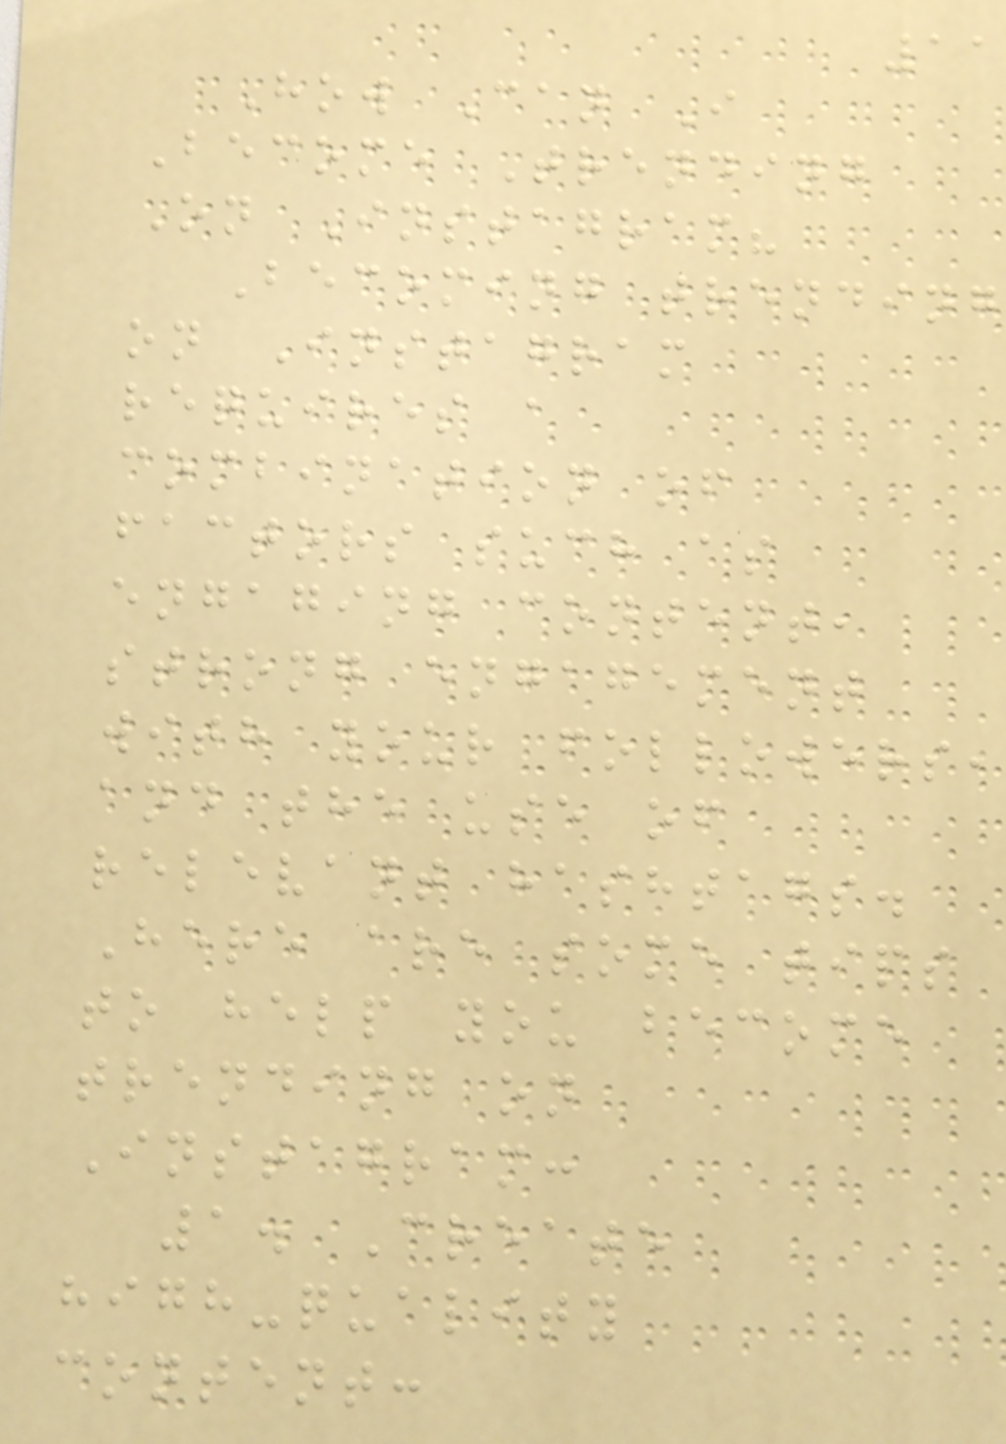11
How Can I
Become Trending
On Instagram?
Becoming trending
on Instagram
requires a
combination of
factors such as
engaging content,
strong engagement
with your followers,
and the use of
relevant hashtags.
Here are some tips
to help you become
trending on
Instagram:
1. Create
high-quality
content:
